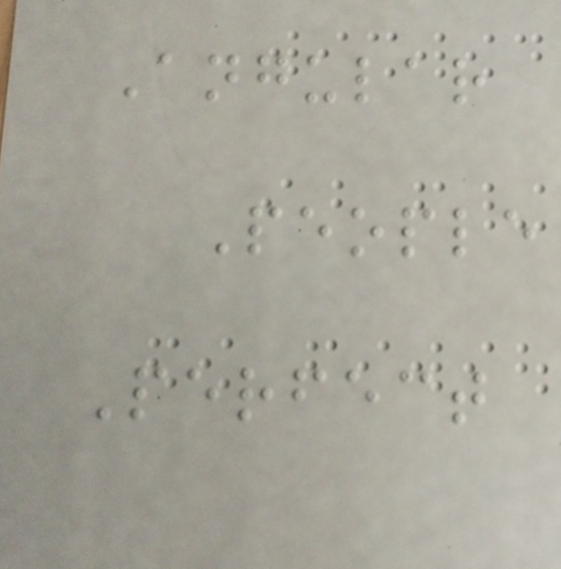Angular
People
Perfect
